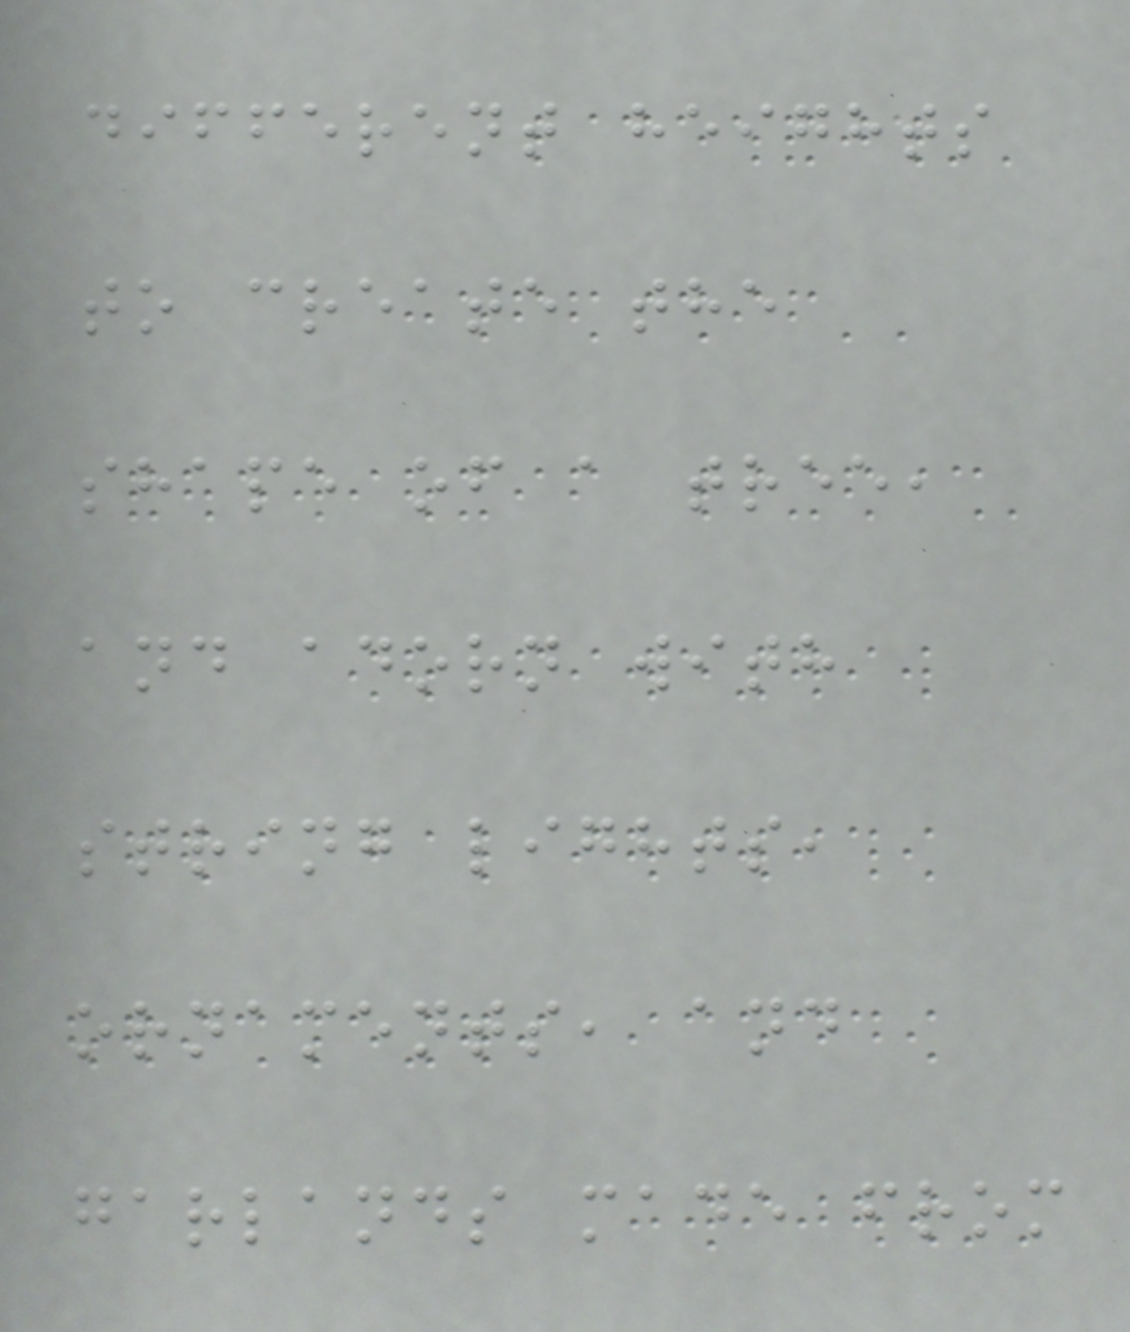different heights
to create the
shape of a tree,
and adorn with
string lights,
ornaments, and
garlands made from
